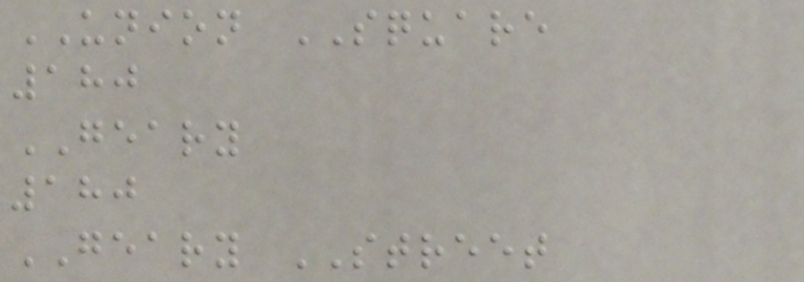UNION SQUARE
180
GEARY
180
GEARY STREET
